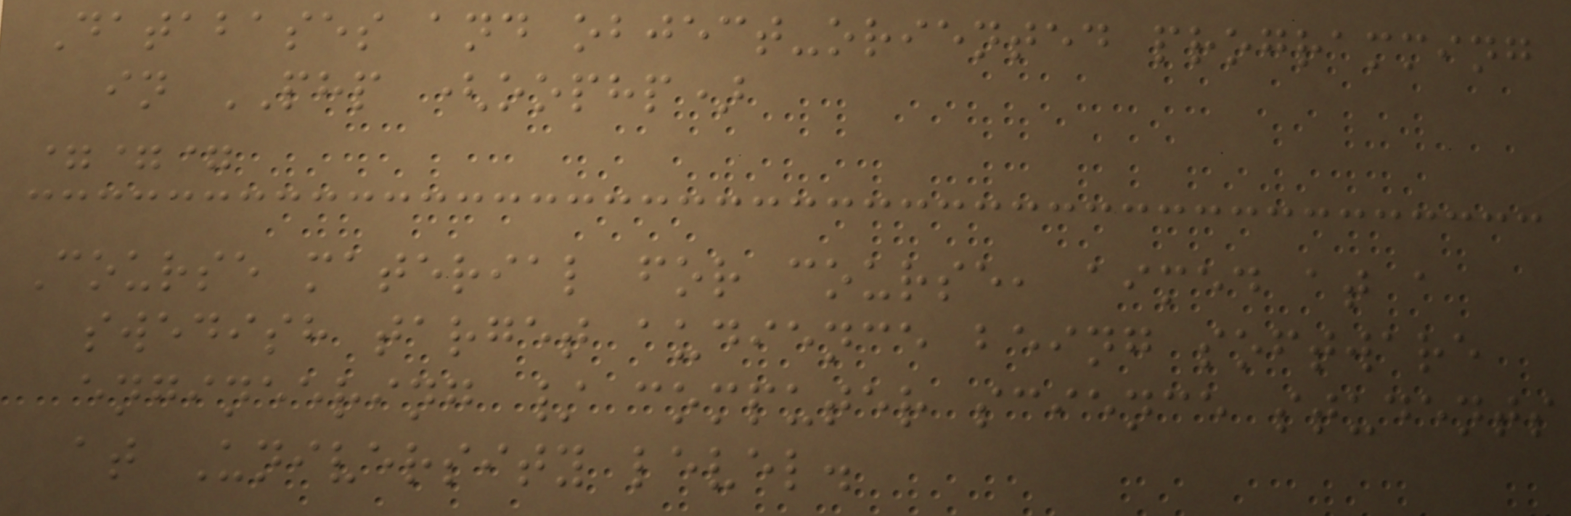Databases and object-oriented programming
in PHP (oophp)
===
Course material for course, aimed at a
swedish target audience being software
engineering / computer science students
at University level.
